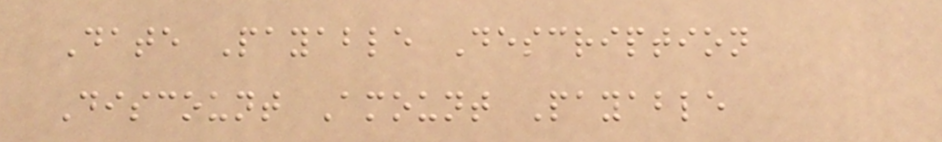Date Payable Description
Discount Amount Payable
